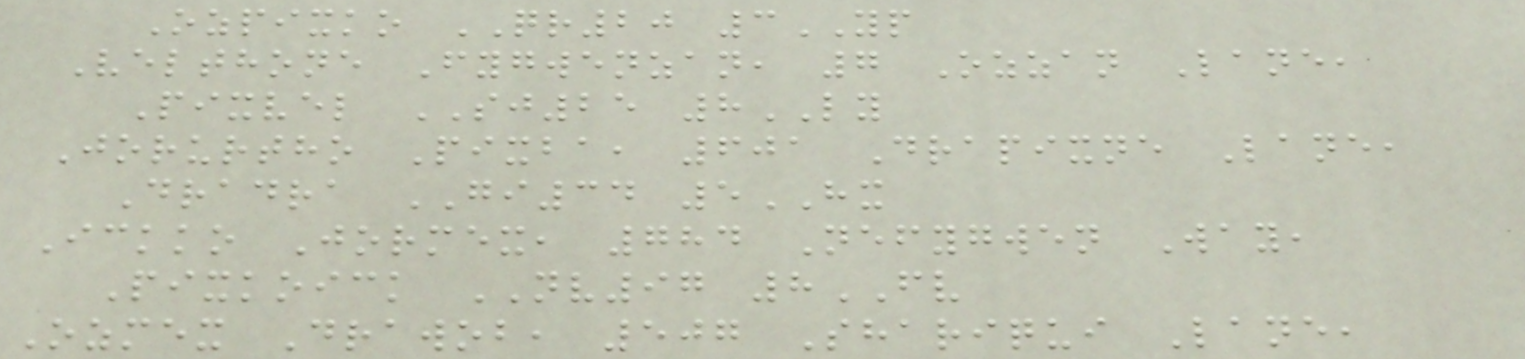Ozpixko QR20 3YP
Velthone Fygwenzan, 7 Ozzan Lane,
Pixvel SJ25 8LY
Jorurtho Pixba, 601 Drapixne Lane,
Dradra GI34 5HX
Ickko Jormex, 784 Nefygwen Way,
Pixkoick NV97 8FV
Ozmex Drawob, 507 Shariqui Lane,
